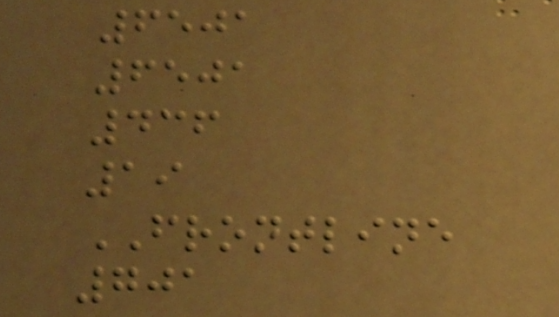6501
6501
436
19
FRONTLINE
701
